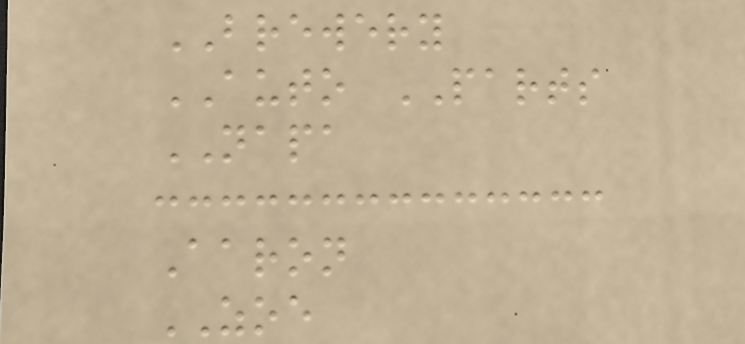BREWERY
AUTO PARTS
NAPA
Aaron
ZOE
